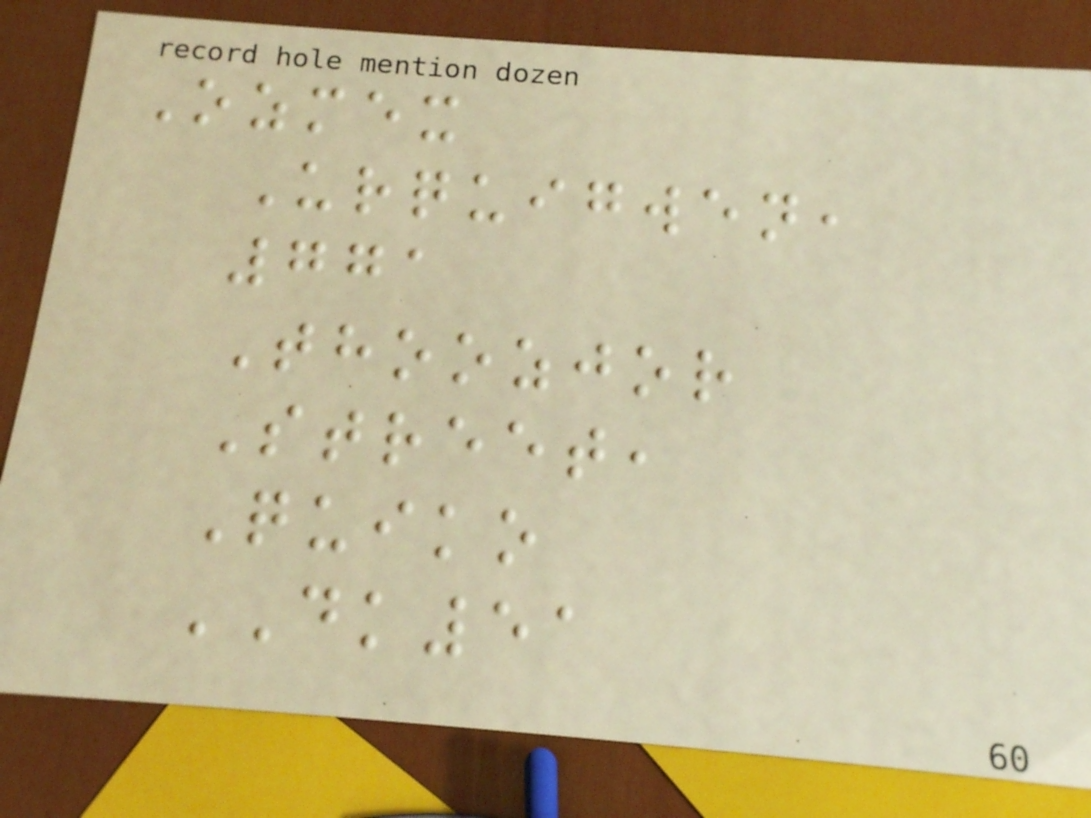Ozmex
Urquigwen,
771
Thoozjor
Street,
Quiko
DK51
